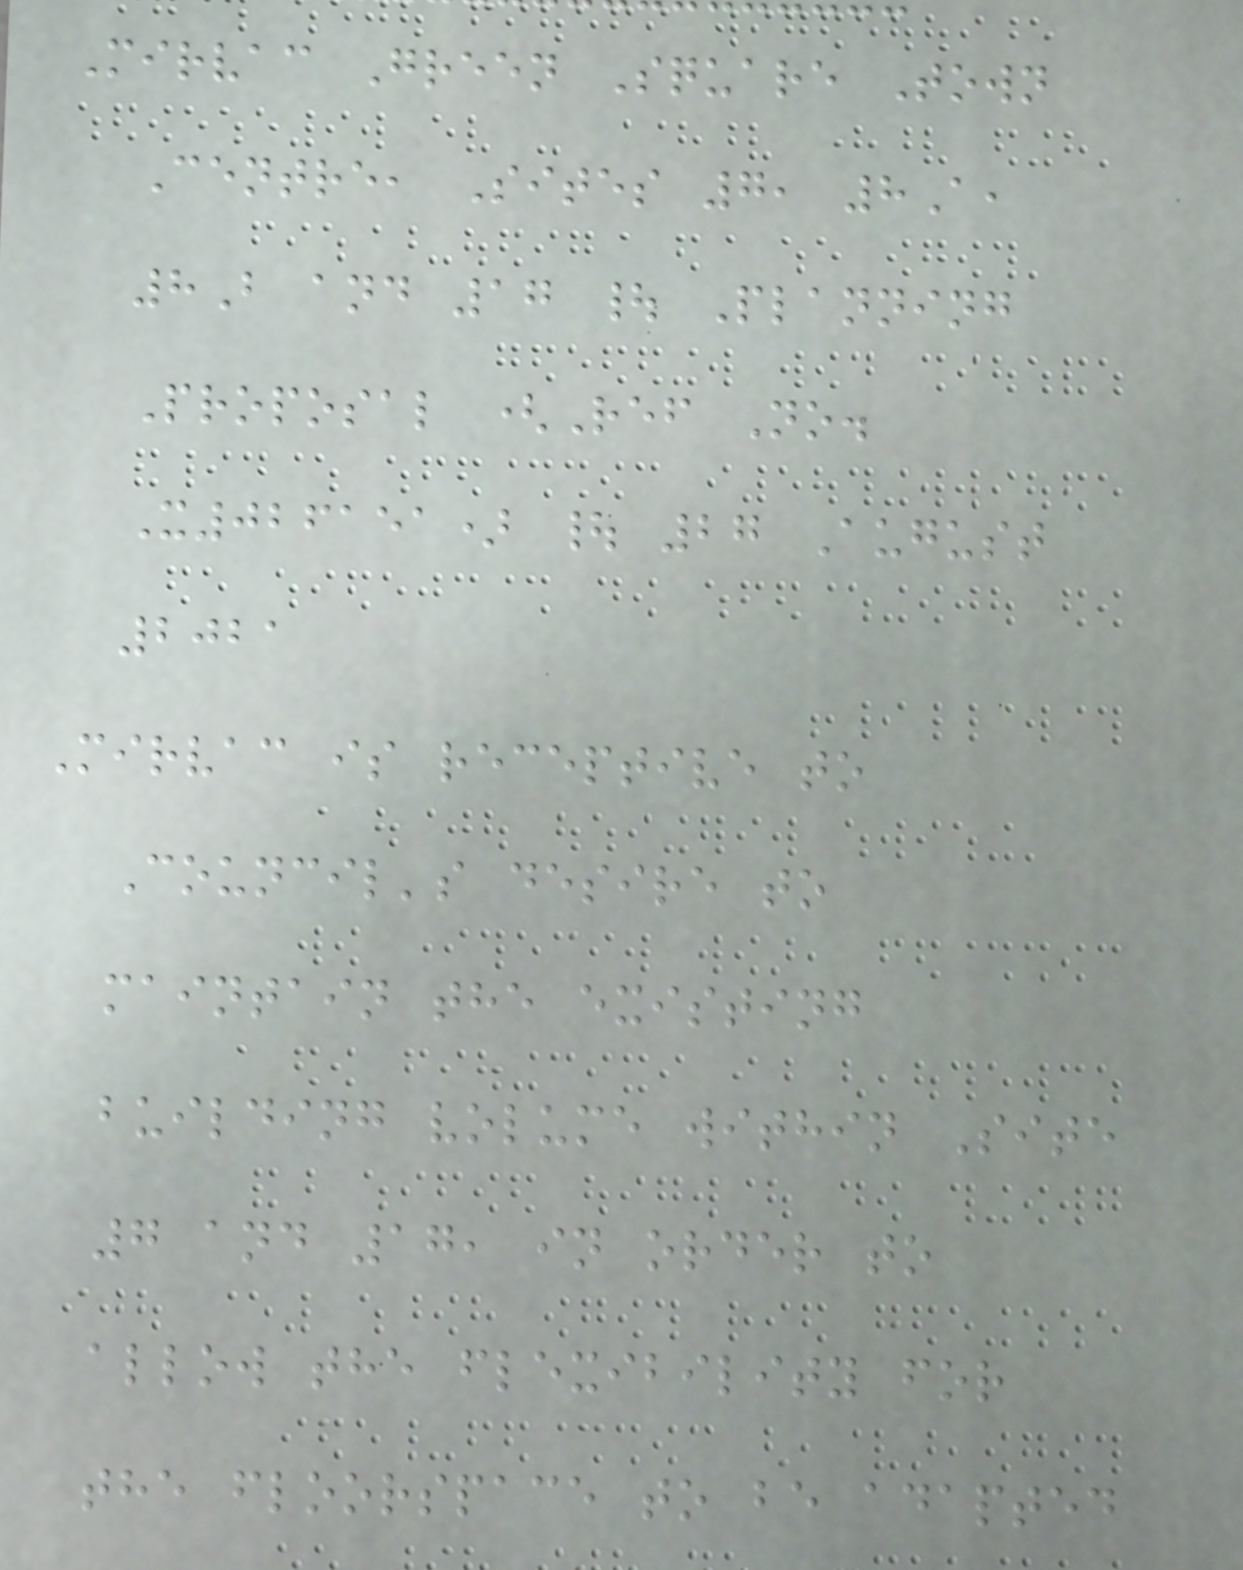Mirvac Green Square Town
Centre, Sites 7, 8A,
8B and 17 | Planning
Proposal (Ref No.
X026151) | 27 August
2021
Mirvac is receptive to
Council's desire to
maintain the existing
building volume within Site
7 and 17, in order to
allow the flexibility for
the floorspace to be adapted
